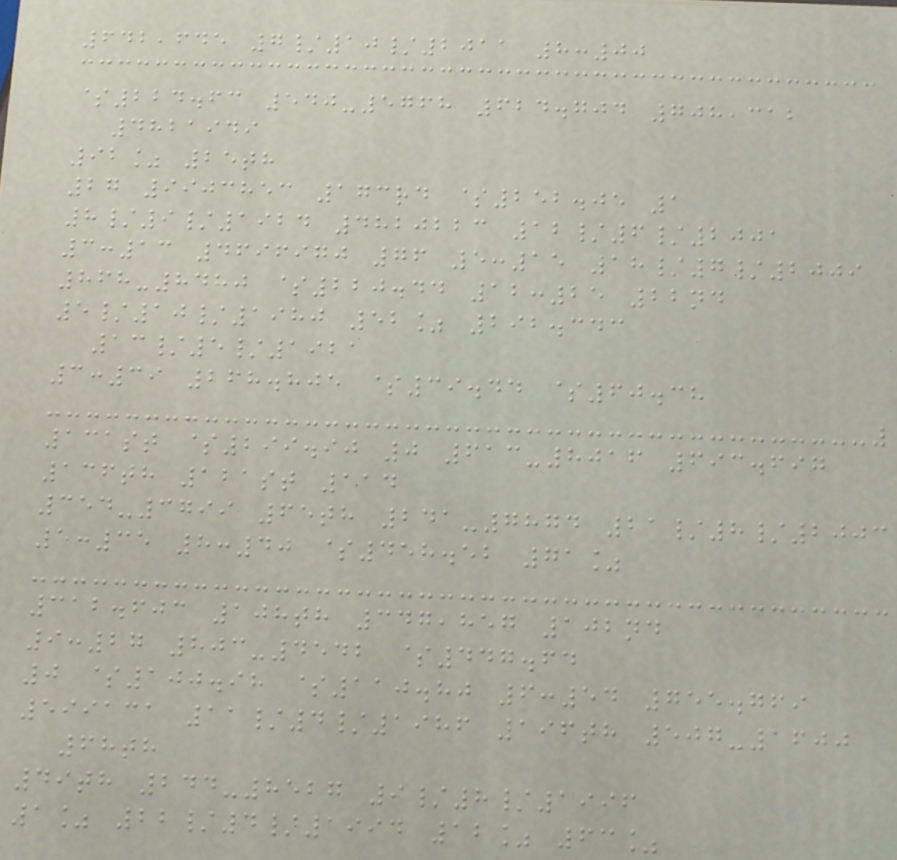642,645 7/10/2011 8:00
$224.63 540-5768 624.704 708,312
4821949
92% 25th
27 9903853 173rd $252.05 1
8/9/1924 4820223 12/6/2001
3:13 4696970 76 5:15 18/7/2009
868-8480 $220.44 12:25 22nd
5/10/1980 52% 292.343
13/5/1921
3:39 268.805 $39.44 $60.38
131st $299.90 0 613-8016 693.697
136th 121st 114
354-3799 65th 241-7874 21/8/2003
5:35 8:40 $458.52 71%
312.603 108th 347,857 102nd
9:27 803-4542 $447.64
0 $100.98 $110.80 6:54 755.769
599131 11/4/1986 196th 507-1600
68th
49th 244-8527 9/8/1996
1% 22/4/1994 12% 63%
